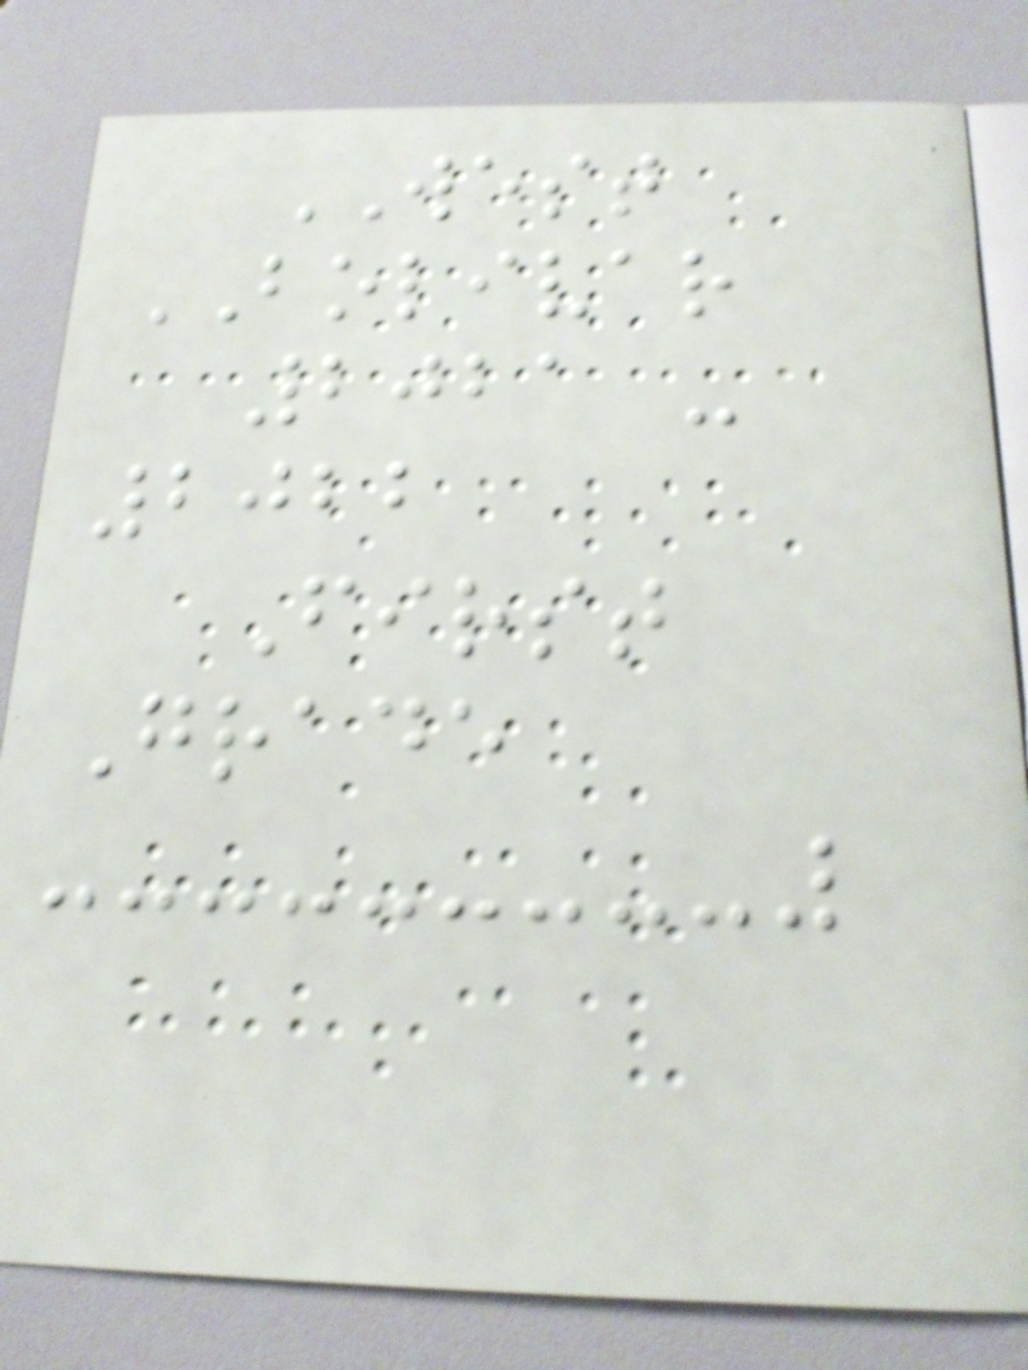WEST
BOLIVAR
2021 -
2022
First
Grade
